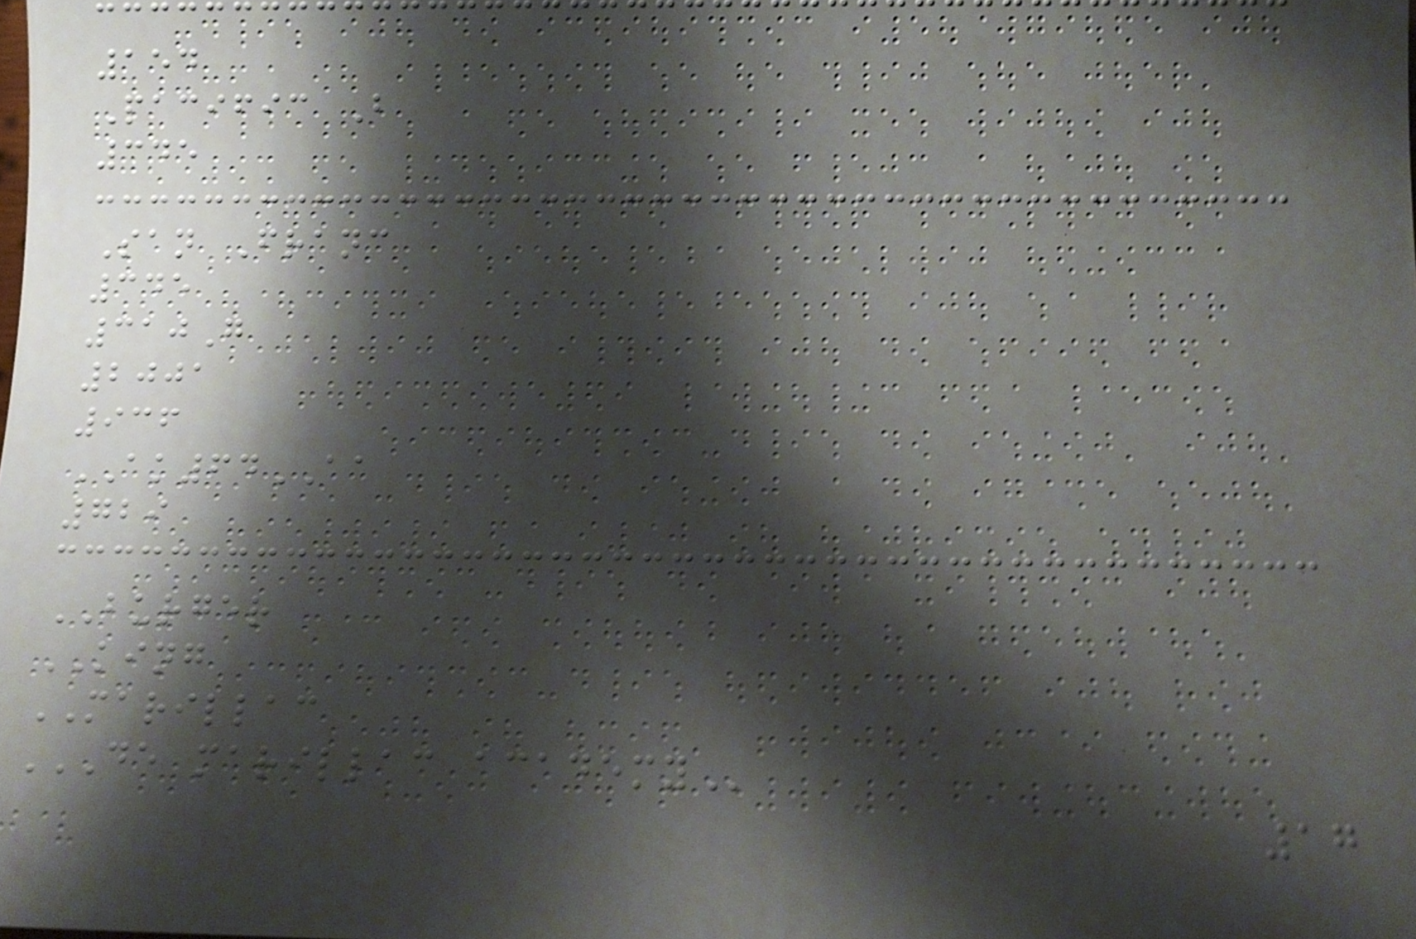154
Pacific B
345
San Franc
345
310G
2001
936
AK64AA
729
BURGER
KING
MARILLAC
DE MARILLAC ACADEMY
17
